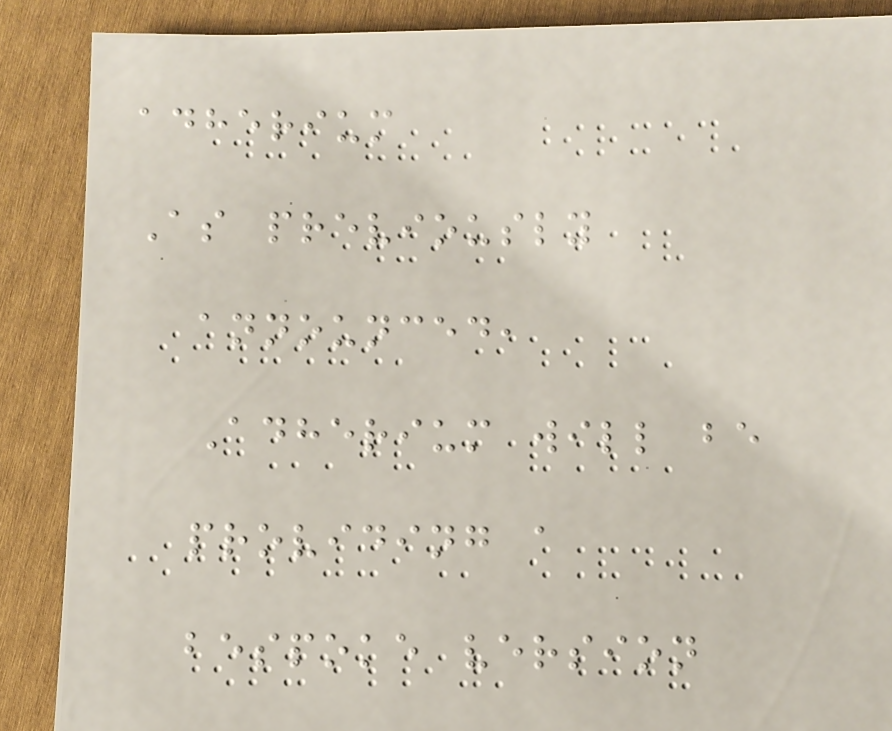adherium
As previously
announced,
Adherium will be
providing a
bespoke version
